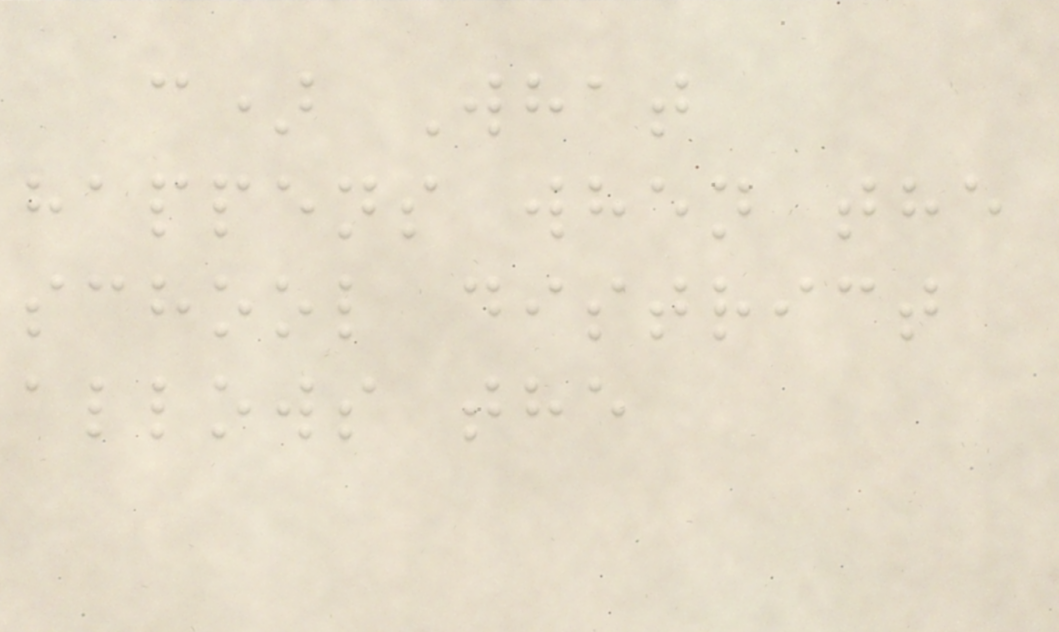c) What
happens when the
school district
allows the
